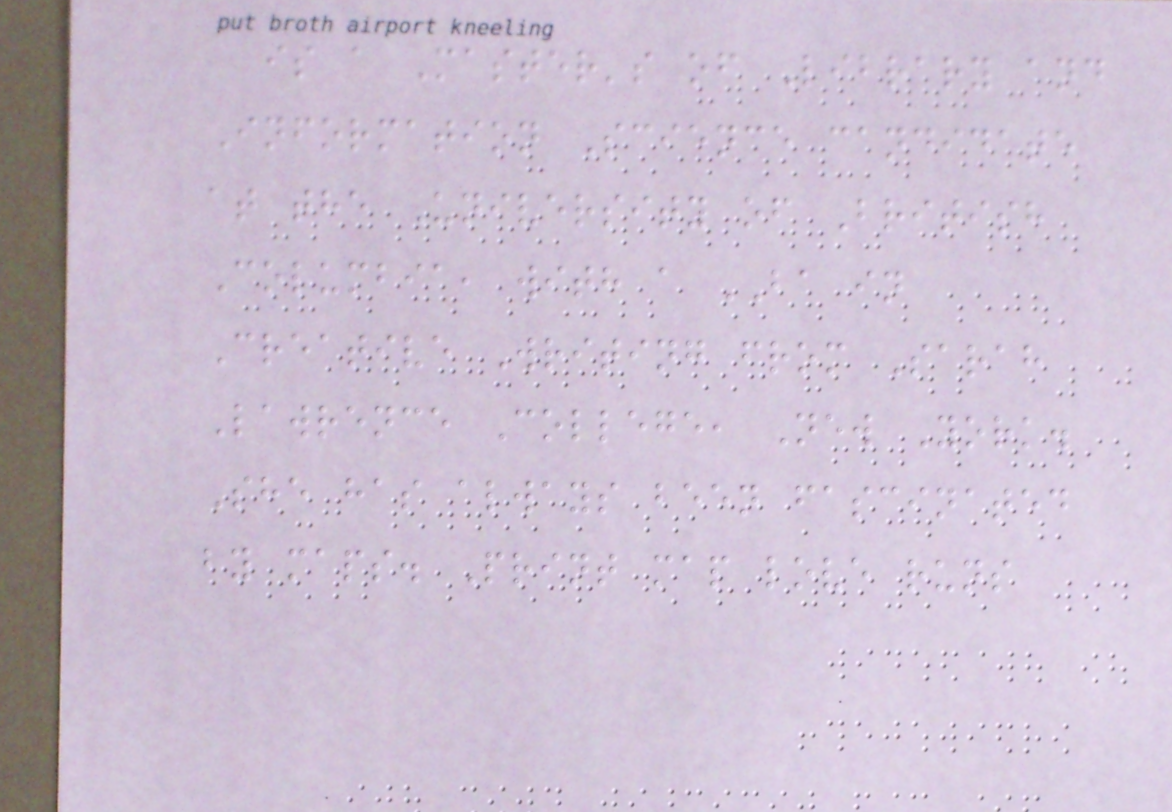is a Master's of Library and
Information Science candidate
at the University of British
Columbia, with a BA in
Creative Writing from Sarah
Lawrence College, New York.
She has always been fascinated
by maps. Print map love runs
